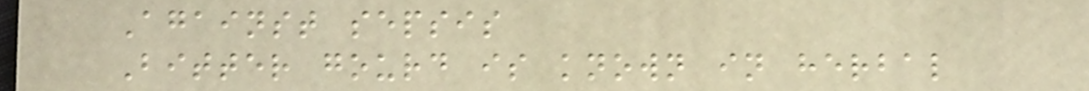Against sepsis
Bitter gourd is known in herbal
